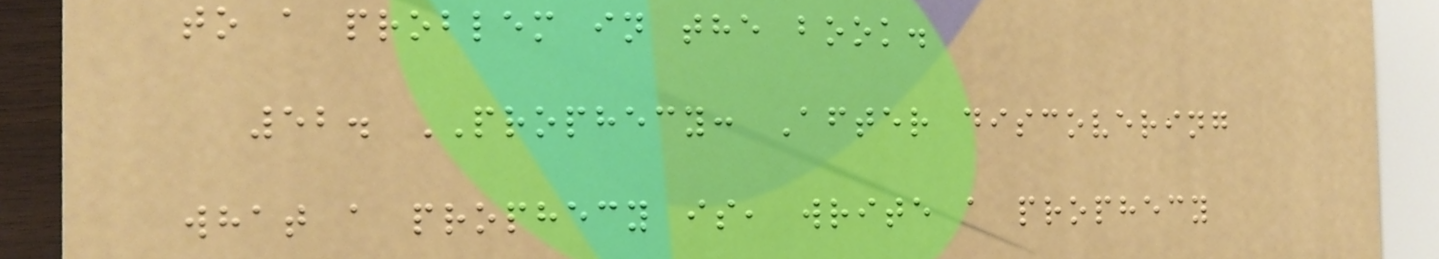to a problem in the book.
52. PROPHECY: After discovering
what a prophecy is, write a prophecy
